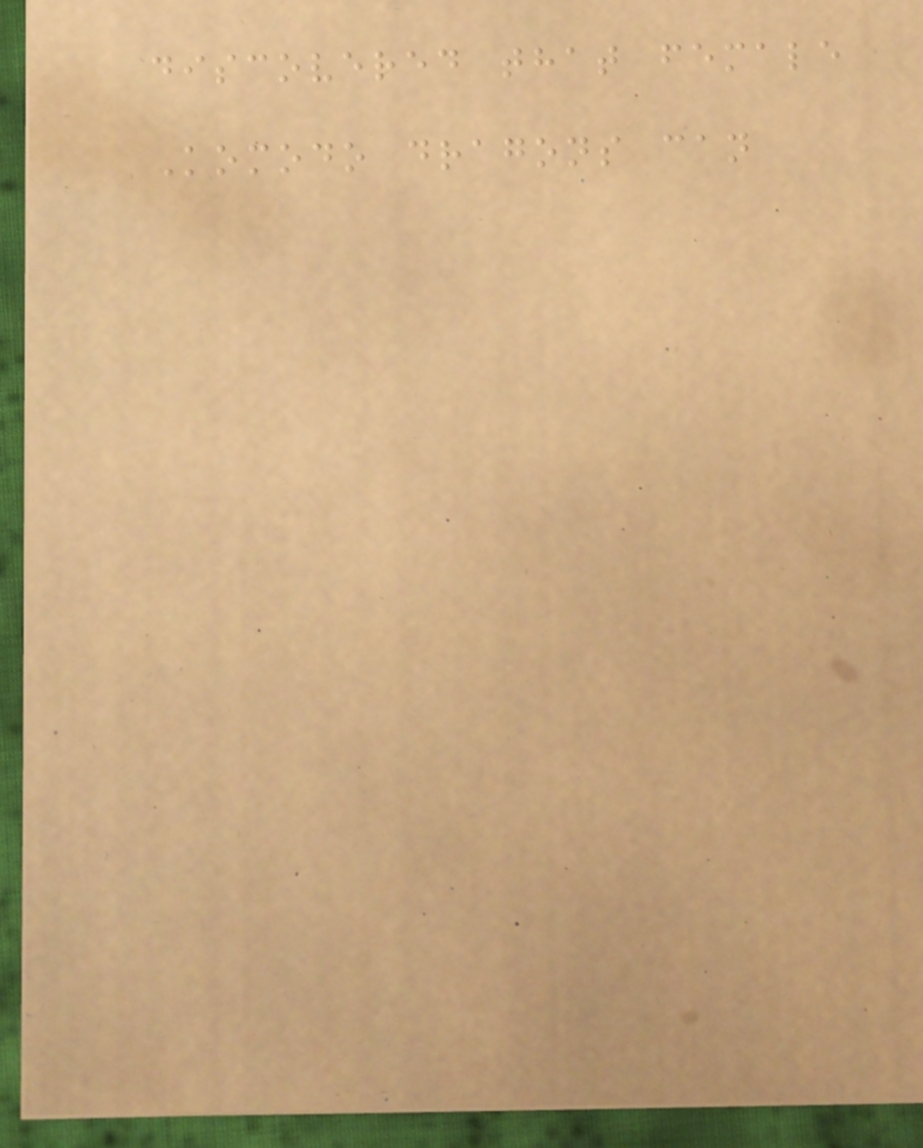discovered that female
Komodo dragons can
